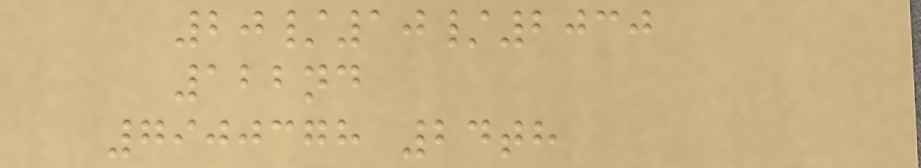20/10/2030
122nd
7900378 24th
